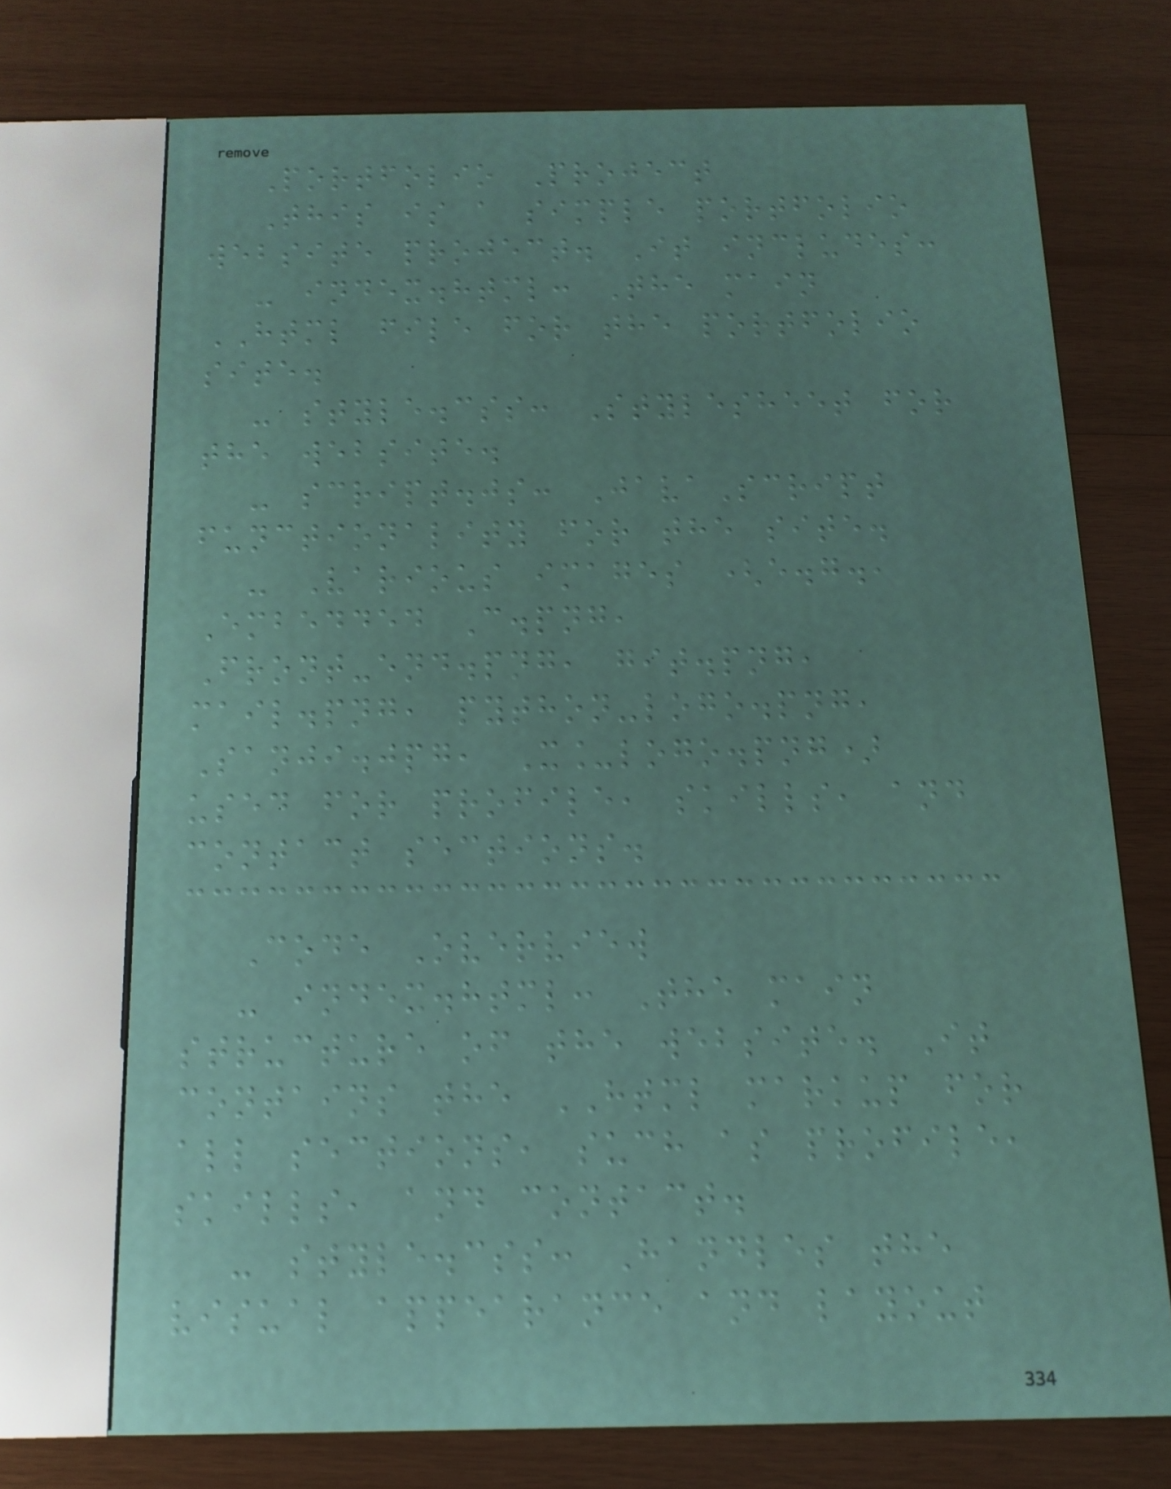Portfolio Project
This is a simple portfolio
website project. It includes:
- index.html: The main
HTML file for the portfolio
site.
- style.css: Stylesheet for
the website.
- script.js: JavaScript
functionality for the site.
- Various images (e.g.,
Embedded C.png,
Front-end.png, git.png,
mail.png, python-logo.png,
Sanji.jpg, X_logo.png)
used for profile, skills, and
contact sections.
Code Overview
- index.html: The main
structure of the website. It
contains the HTML markup for
all sections, such as profile,
skills, and contact.
- style.css: Handles the
visual appearance and layout
